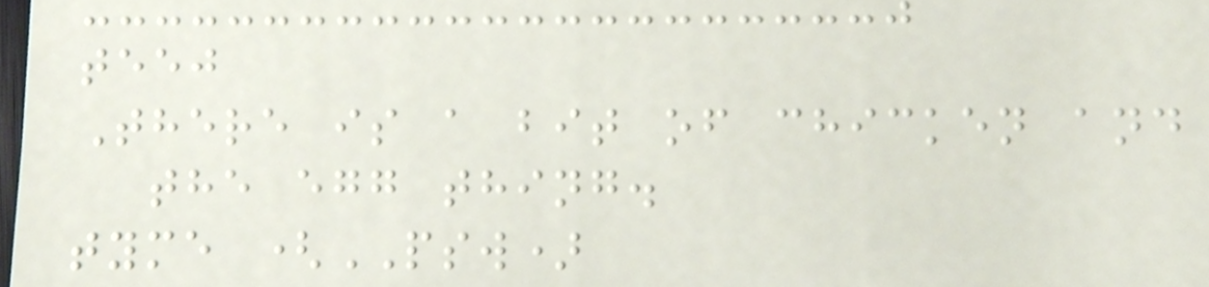teej
There is a bit of chicken and
the egg thing.
tyme (PSW)
